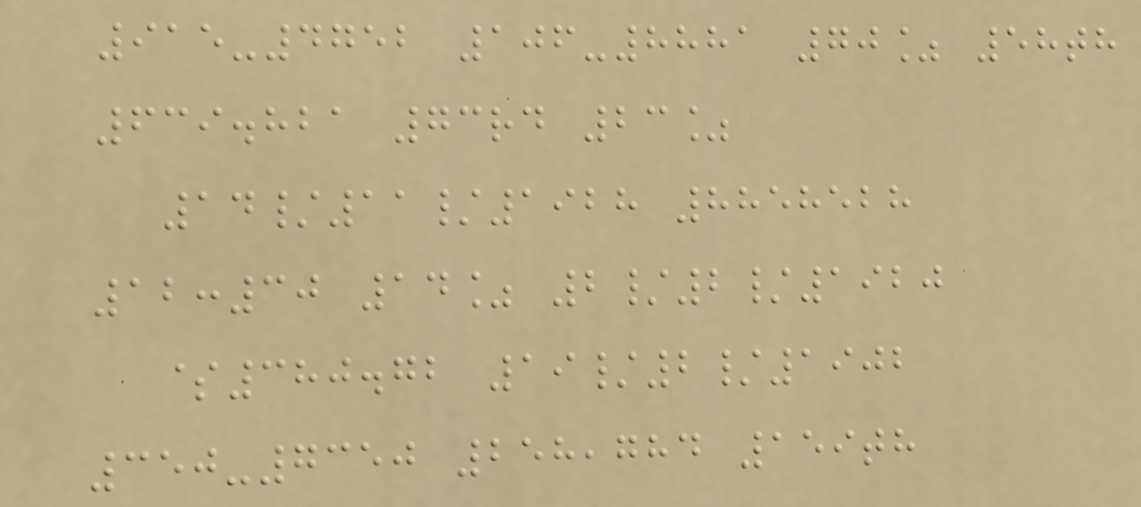915-4752 106-8881 70% 58th
639.821 73rd 23%
14/11/1928 8858528
12:30 14% 2/2/1920
$380.72 19/2/1902
350-7350 258,784 159th
